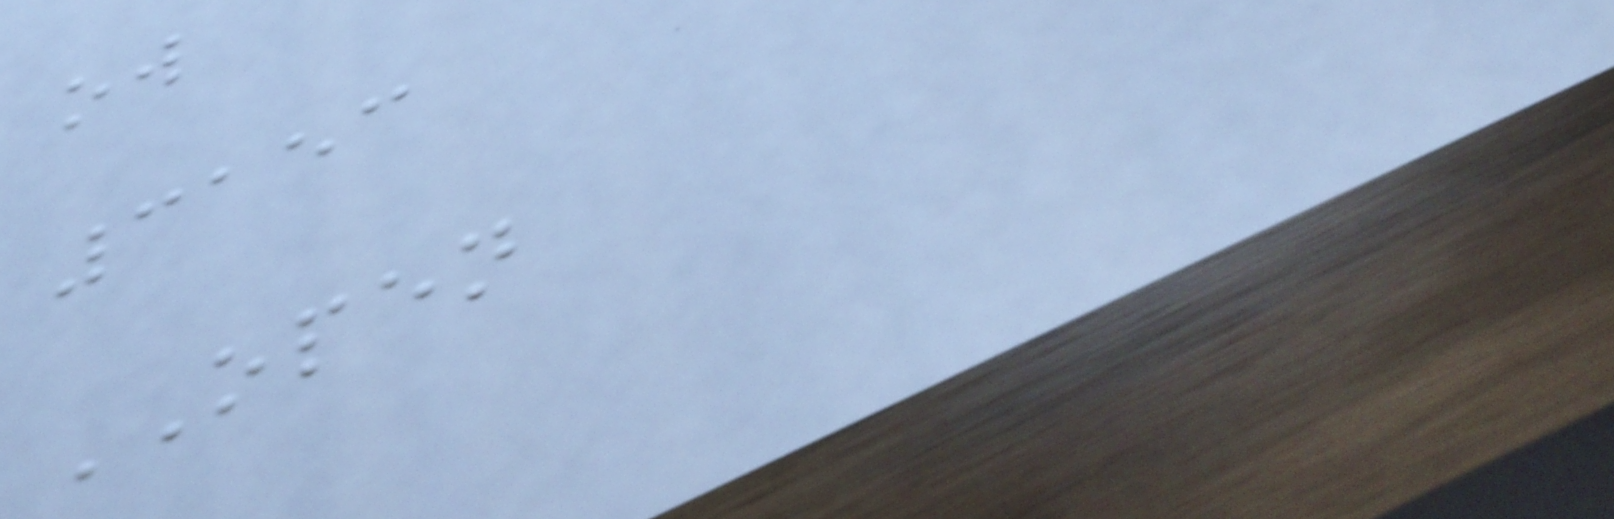ow
3153
OPEN
